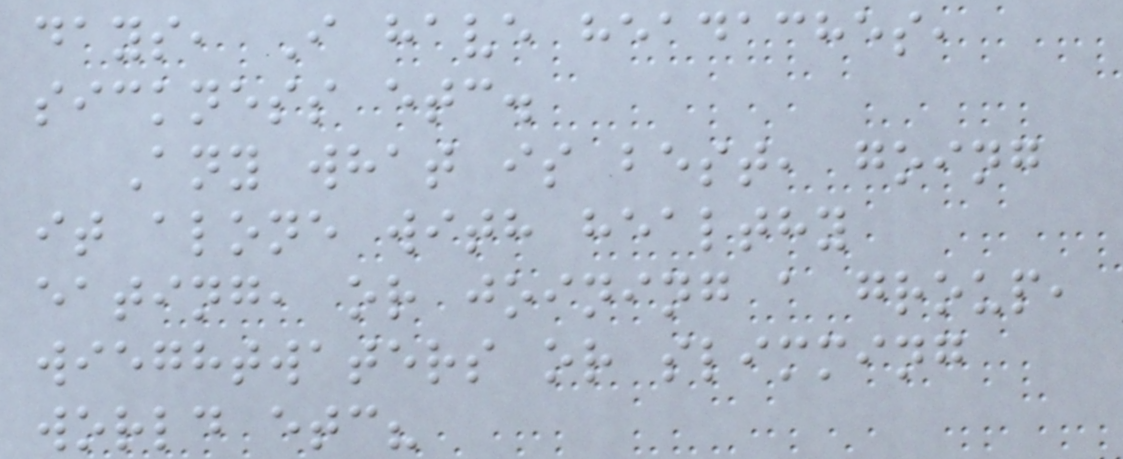days, I have headaches,
sickness etc.
Any what is best, going
it alone with healthy
eating, or joining a group,
wieghtwaters or slimming
world etc?
